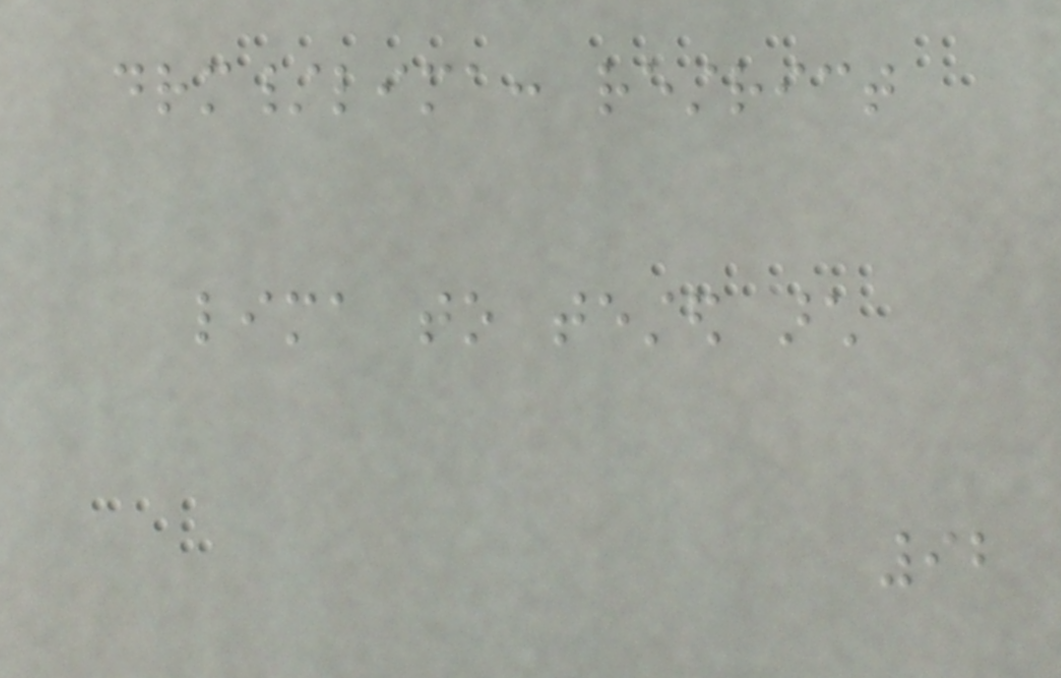drm/lima: restrict
lima to tested arch
92
